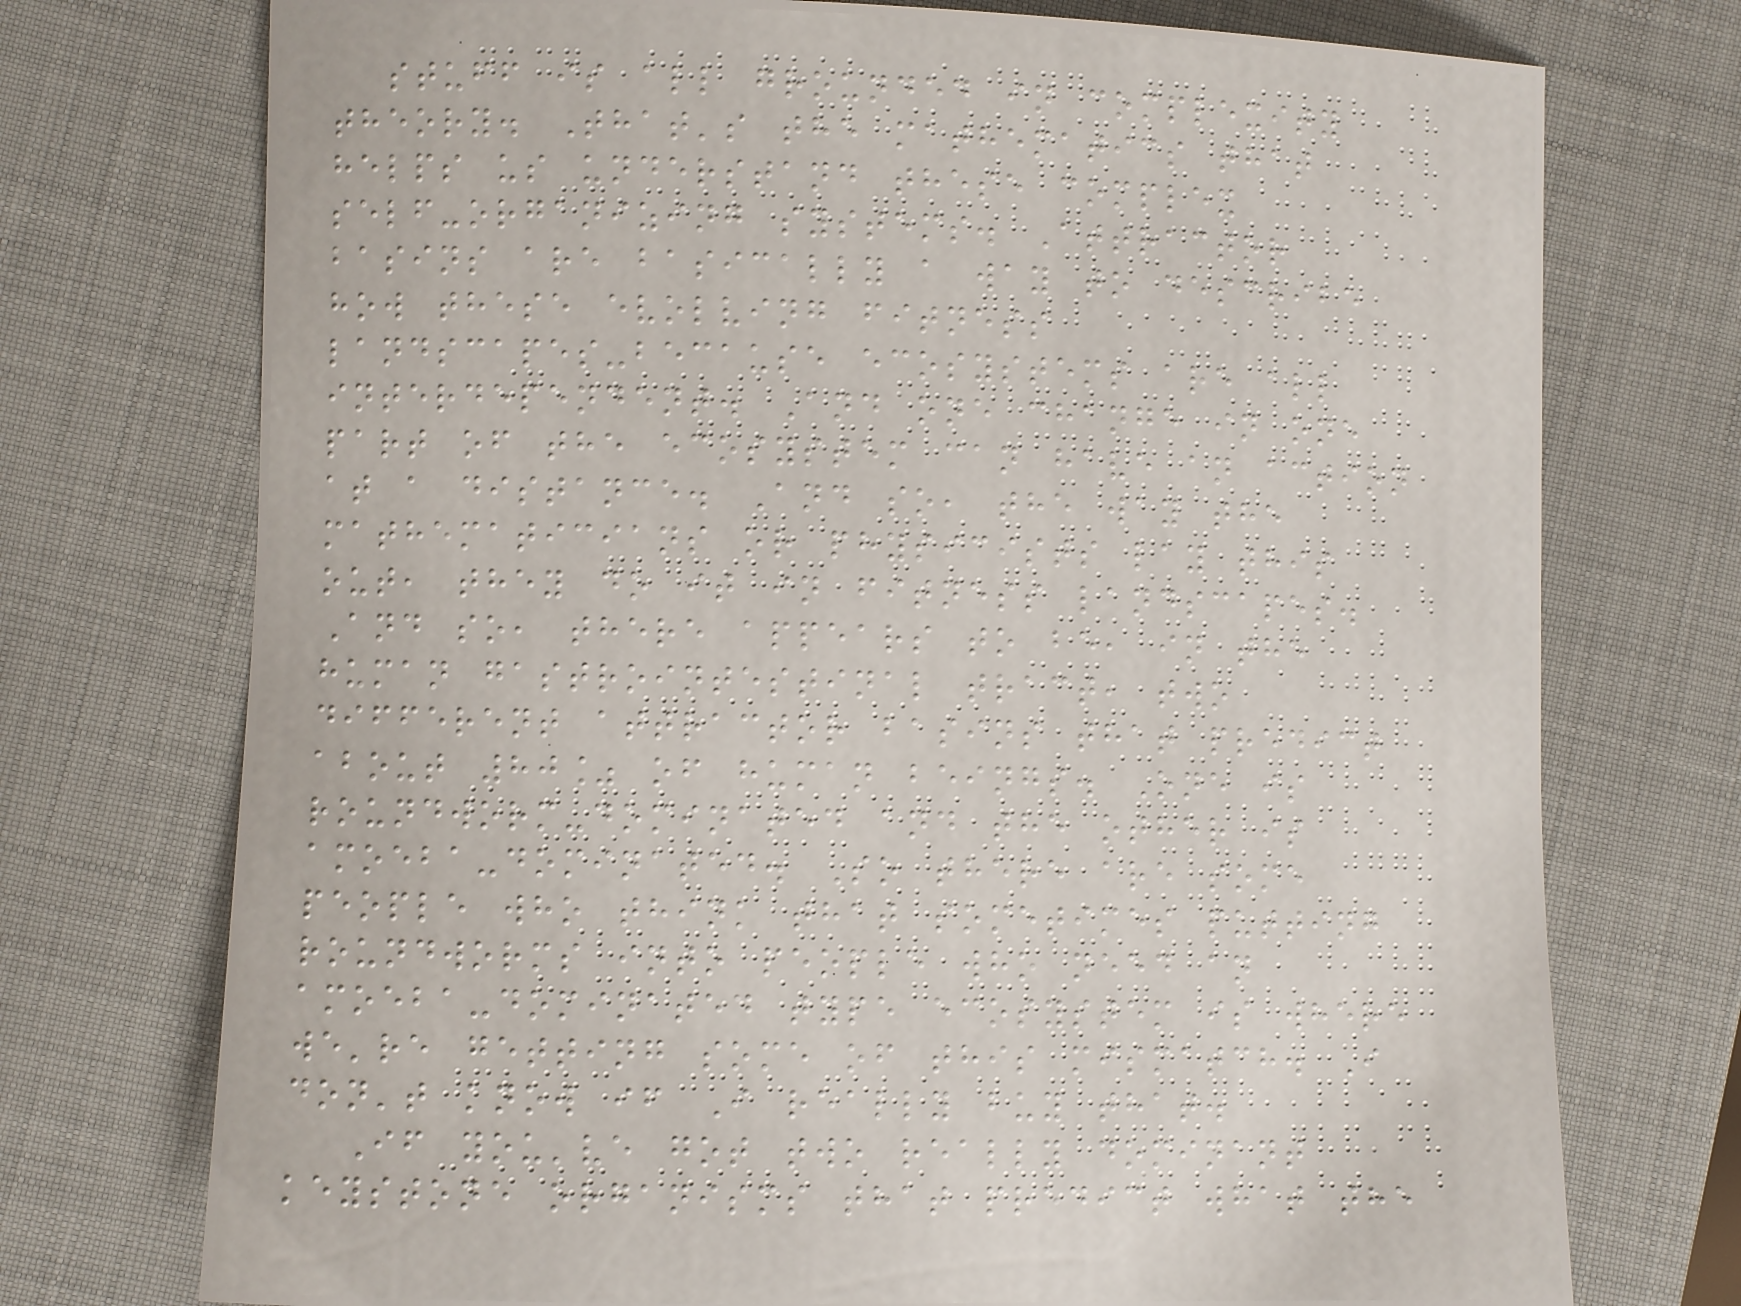stuff is all grounded in complexity
theory. That's the mathematics that
helps us understand these complex
self-organizing systems. Attractor
basins are basically a way to describe
how these evolving fitness
landscapes-because ecosystems are all
interdependent. And one change in one
part of the ecosystem can have an action
at a distance. And so, the way the
mathematicians or physicists lay this
out, they do it in fitness landscapes.
And so, there appears to be, in the
human gastrointestinal tract, two
different attractor basins that predict
about 80% of human beings. One is
roundworm-dominated and the other is
amoeba-dominated. So there are some
people who think that sometimes putting
roundworms into people who need an
amoeba-dominated type ecosystem is where
we're getting some of this mismatch. I
don't know if I really buy that.
If you've got two really dominant
keystone organisms that predict what the
